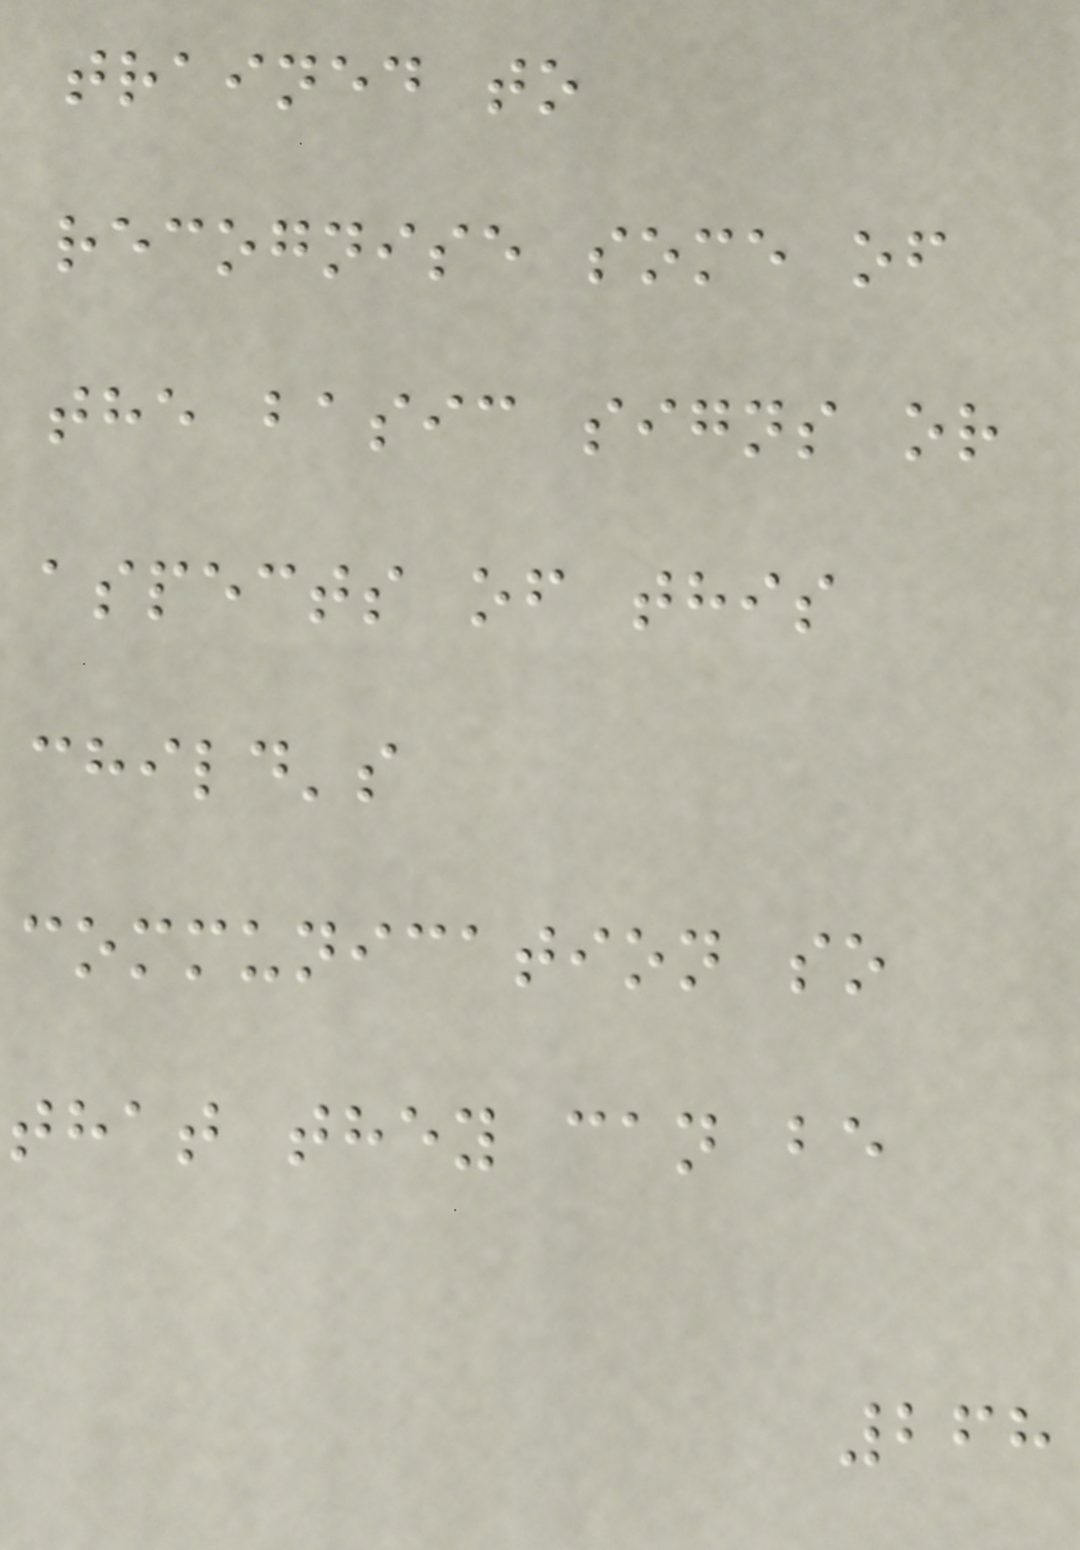trained to
recognise some of
the basic signs or
aspects of this
child's
communication so
that they can be
268
